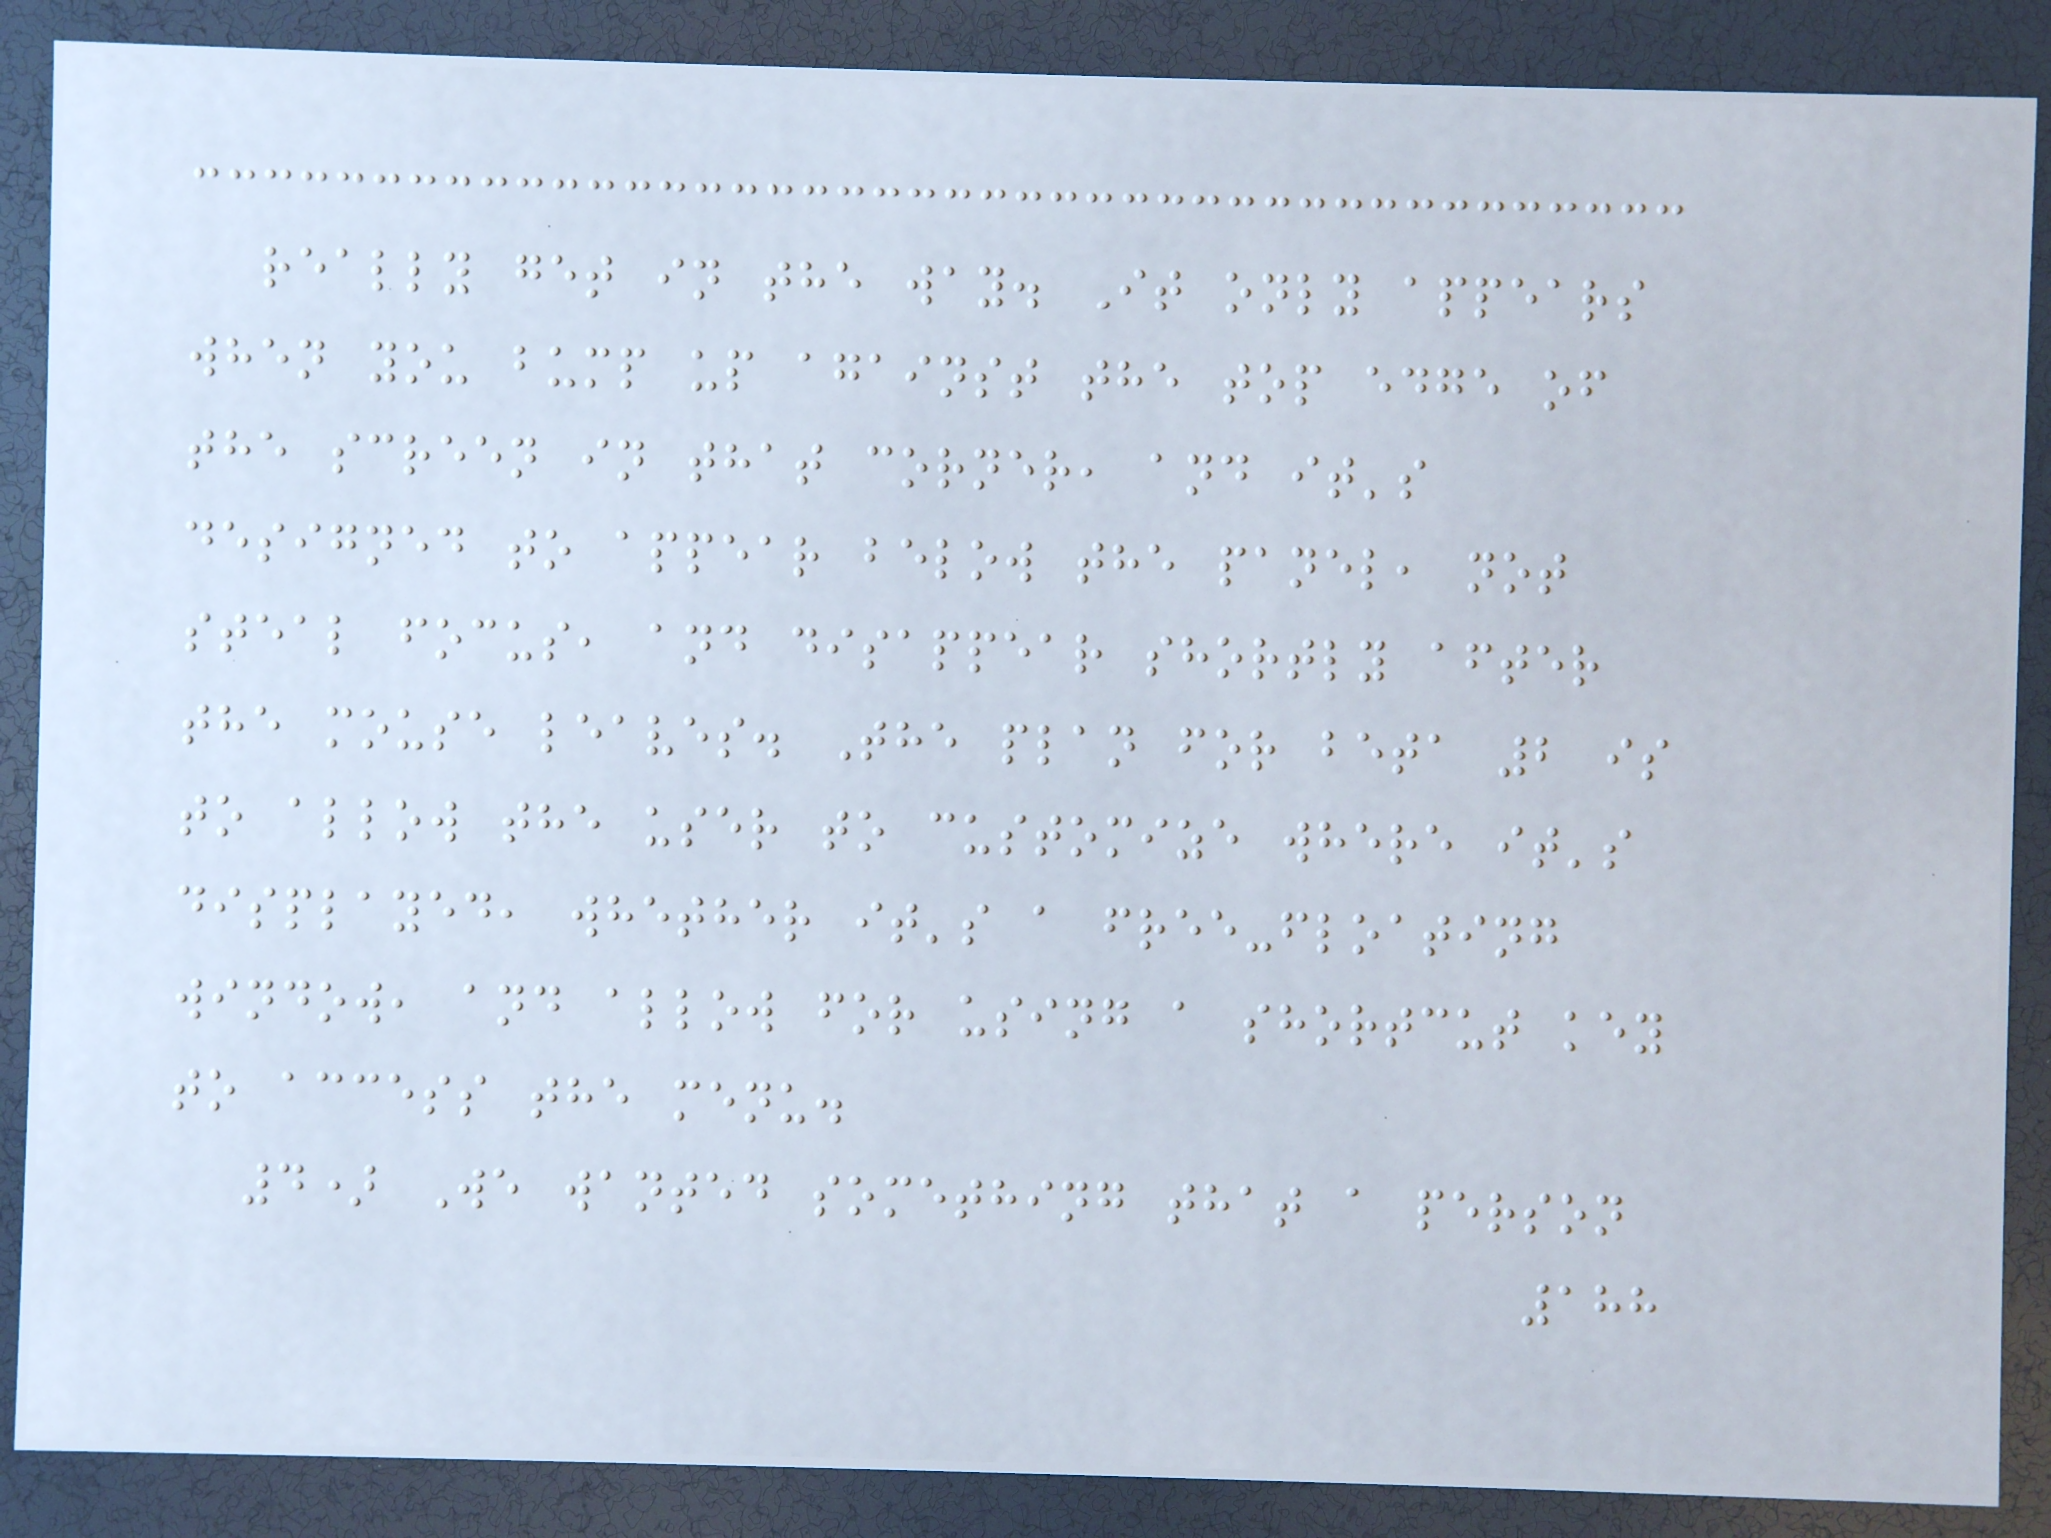really get in the way. It only appears
when you bump up against the top edge of
the screen in that corner, and it's
designed to appear below the panel, not
steal focus, and disappear shortly after
the mouse leaves. The plan for beta 2 is
to allow the user to customize where it's
displayed, whether it's a free-floating
window, and allow for using a shortcut key
to access the menu.
4) We wanted something that a person
188
